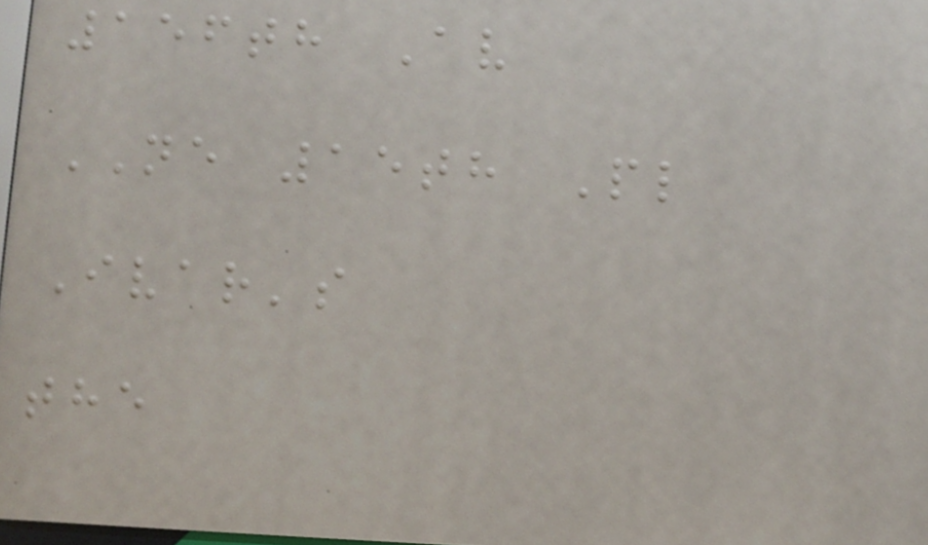156th Av
NE 15th Pl
Ivar's
the
